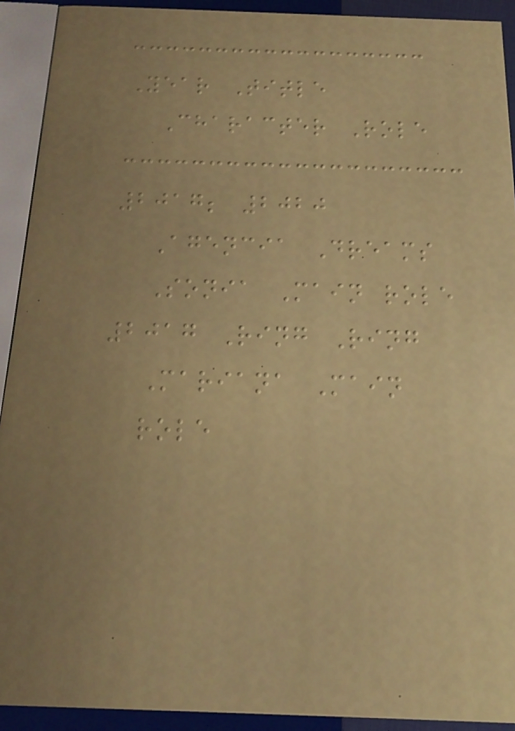Year Title
Character Role
2017; 2020
Agencia Dreams
Sonia Main role
2017 Ring Ring
Mariana Main
role
